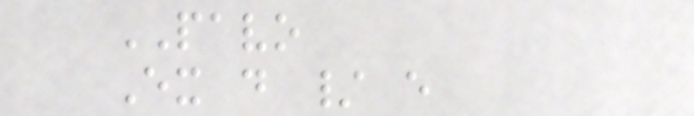PAVO
Ex d / e
